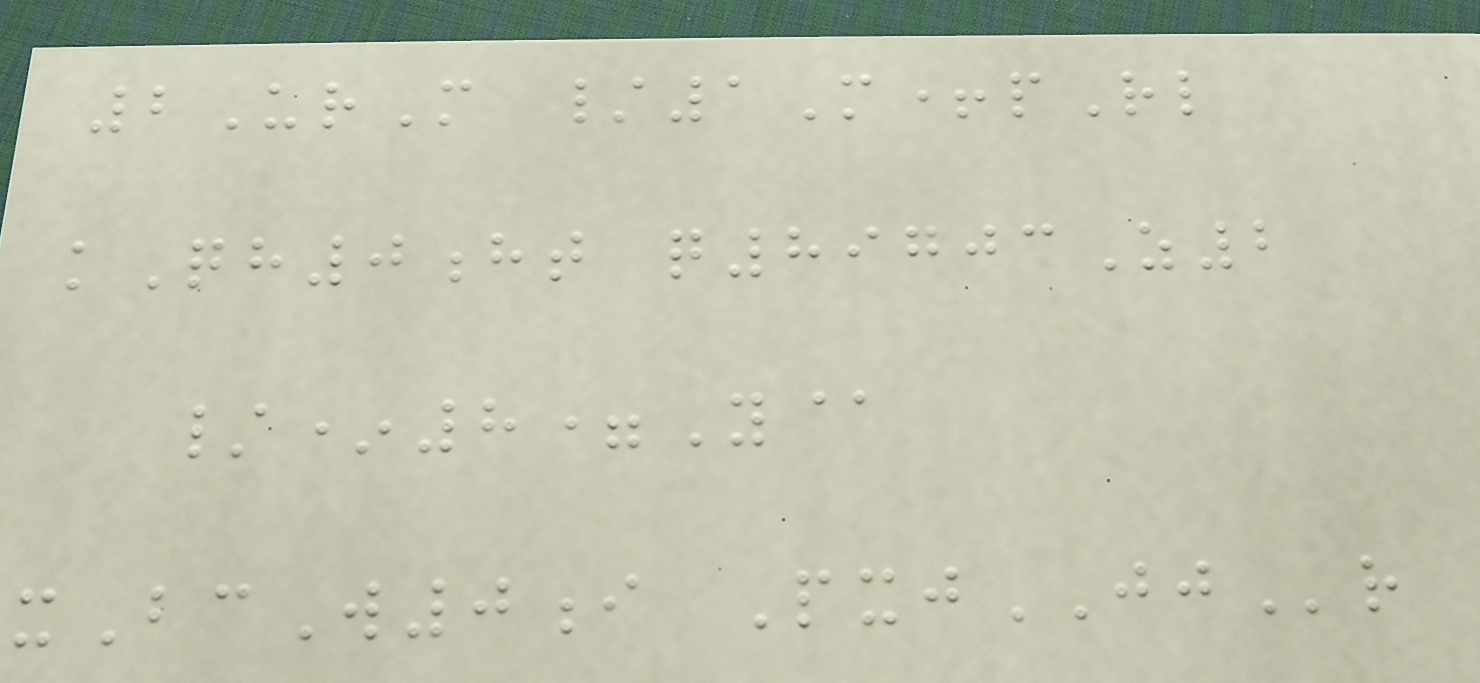2UrM /1M+pRl
kQh0ht q89703Z2
/*8=Y@
xBcW0i PxjJJr
